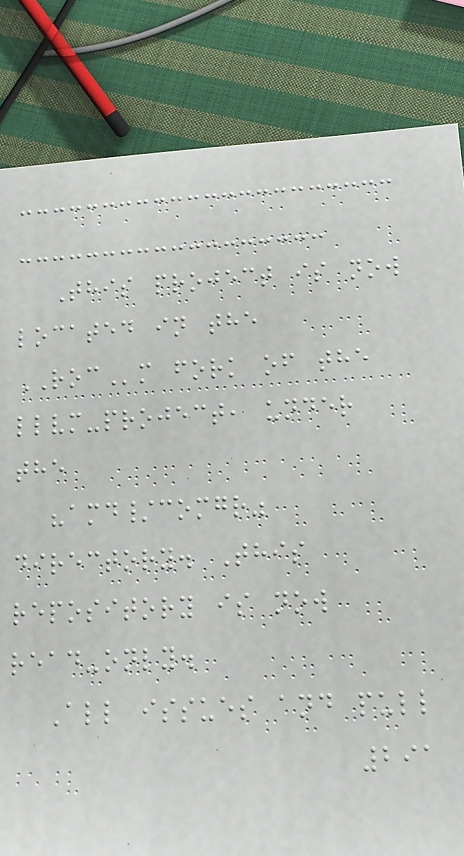This project is now
located in the
ROCm fork of the
llvm-project, under
the
"amd/comgr"
directory. This
repository is now
read-only.
All issues and pull
291
